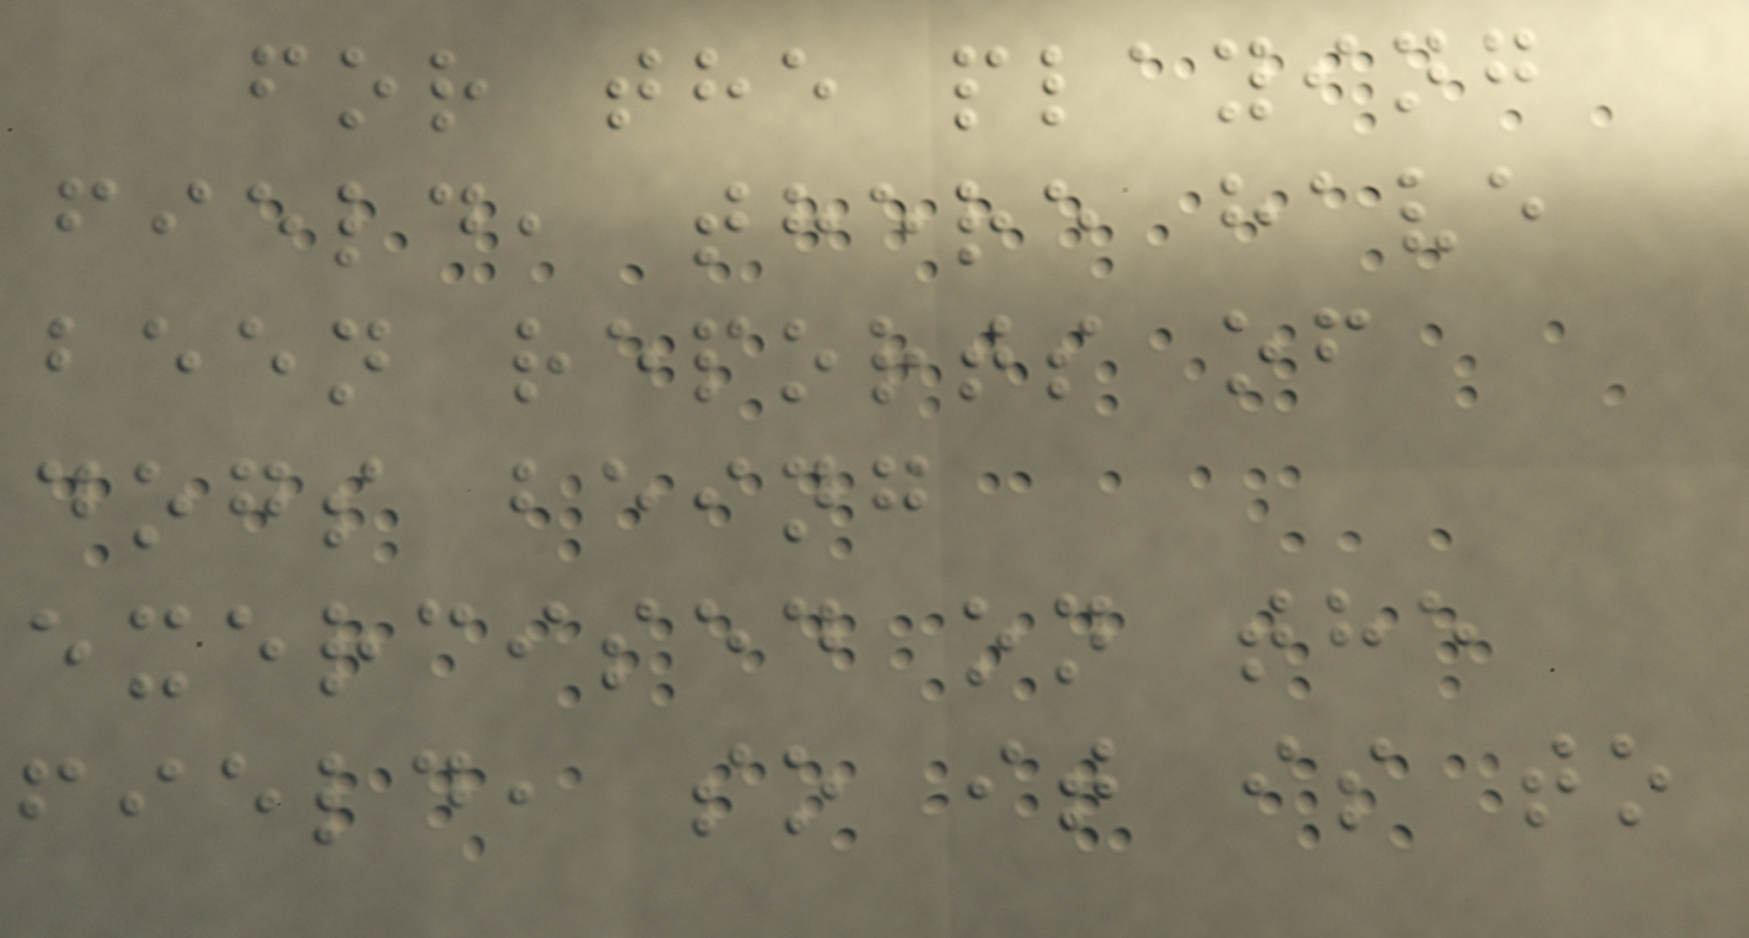for the playing
field, there have
been reports of
dogs being
exercised on the
field, so it is to
